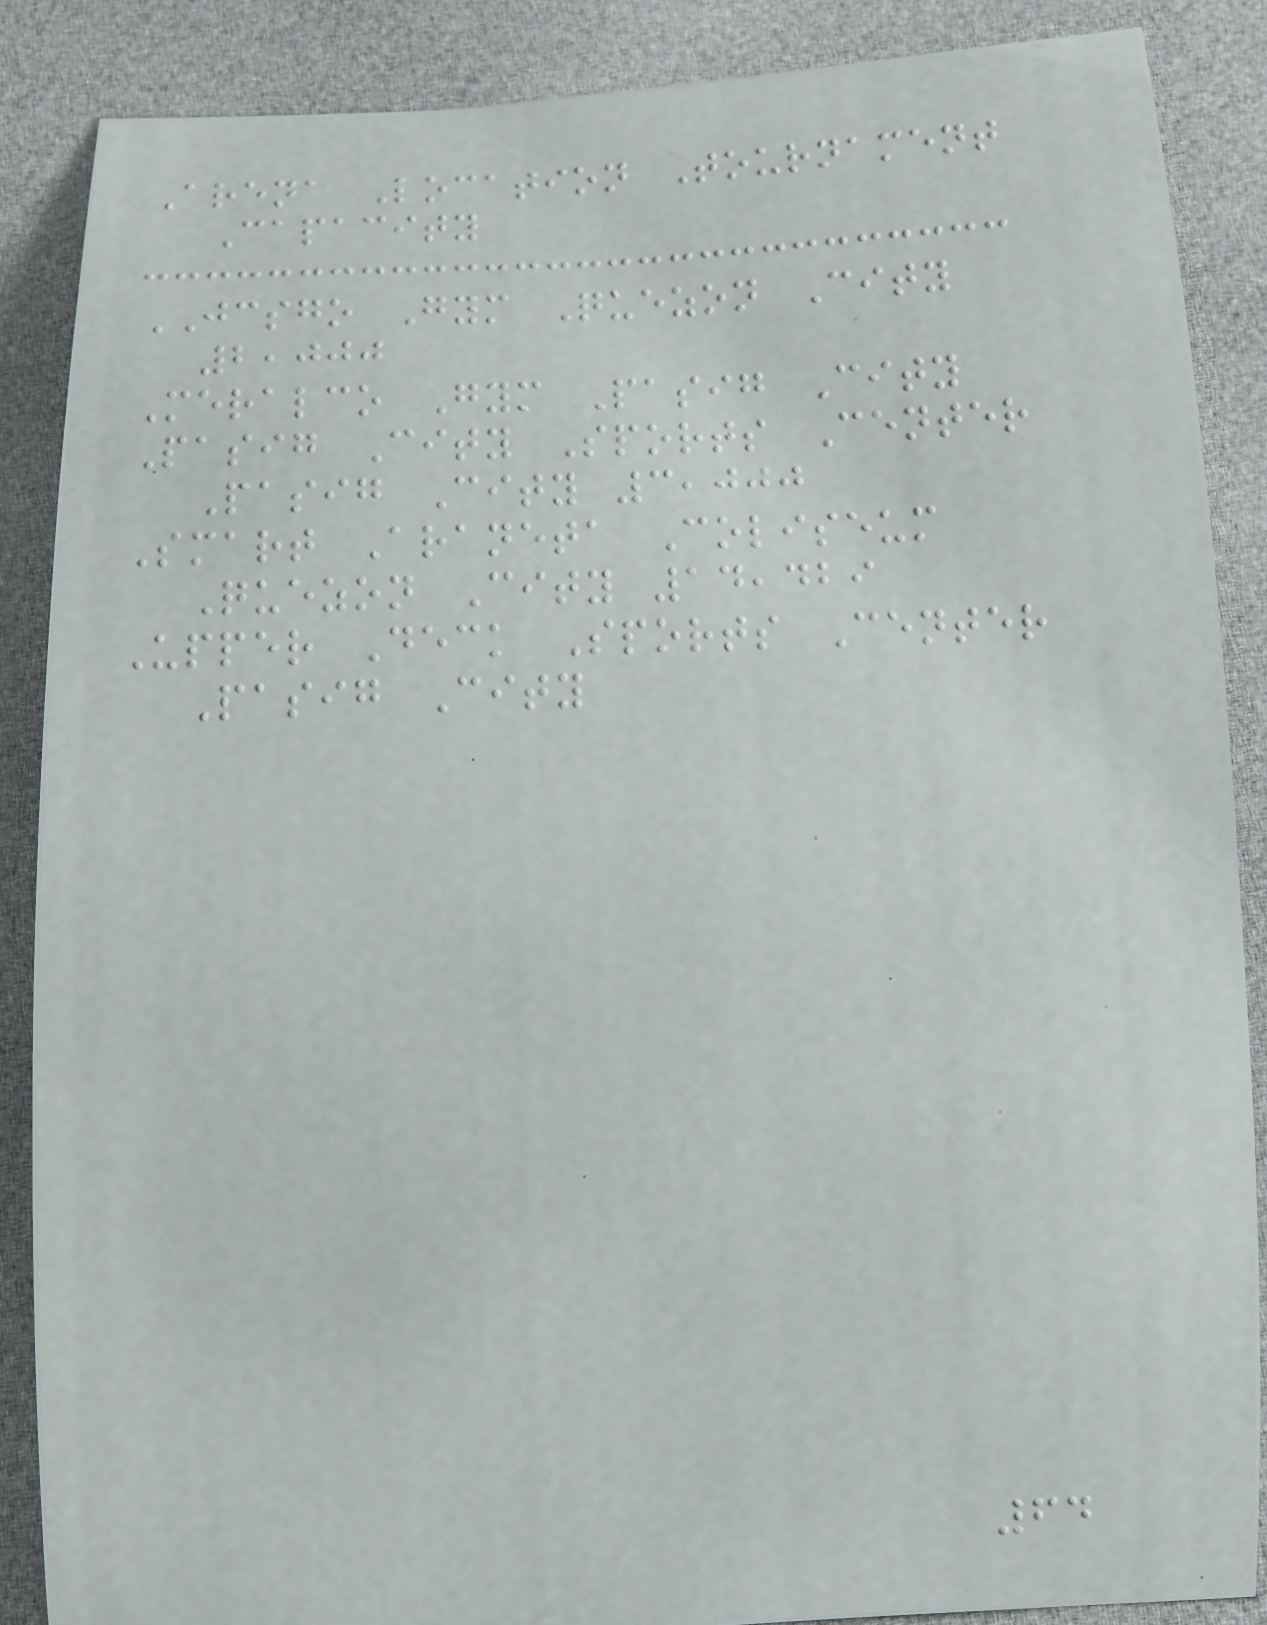Arena Location Tournament
Capacity
JCSGO Gym Quezon City
2,000
Meralco Gym Pasig City
Pasig City Sports Center
Pasig City 3,000
Smart Araneta Coliseum
Quezon City 14,429
Upper Deck Sports Center
Pasig City
64
